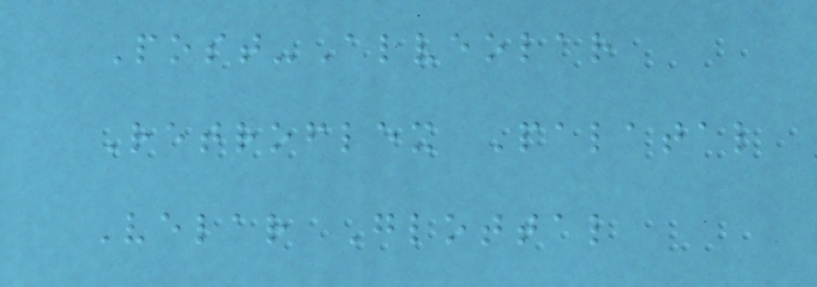Post-Alveolar
Retroflex Palatal
Velar Glottal
